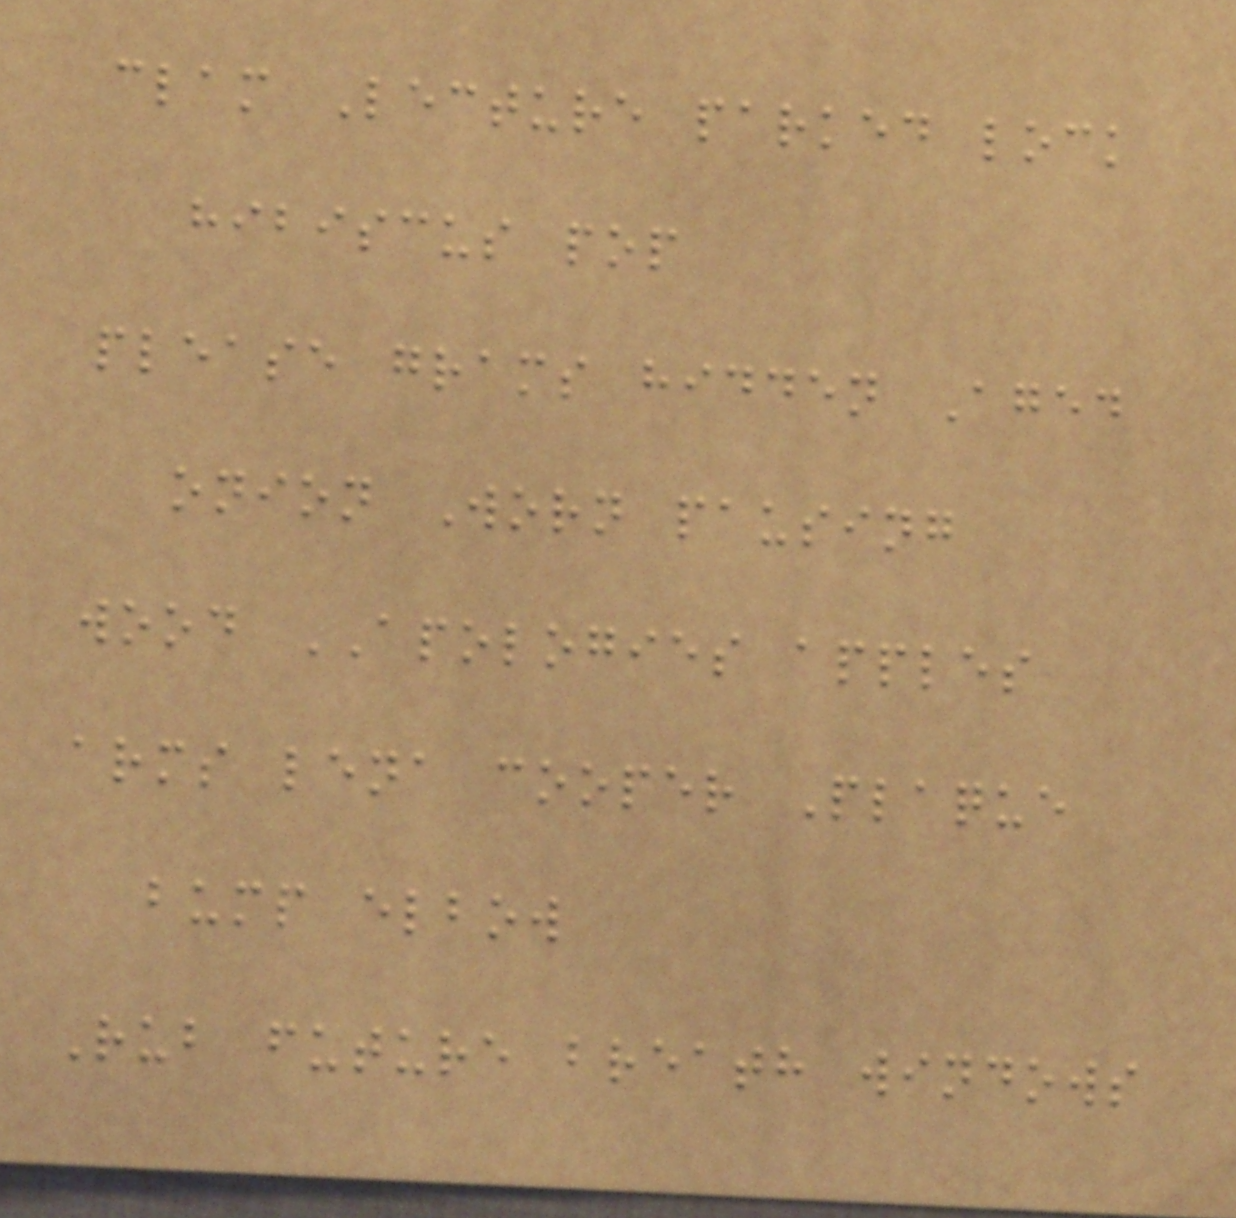clam Lecture parked lock
hibiscus pop
please grams hidden Aged
onion Worn pausing
wood APOLOGIES apples
arms lena cooper Plaque
bump elbow
Rub future breath windows
